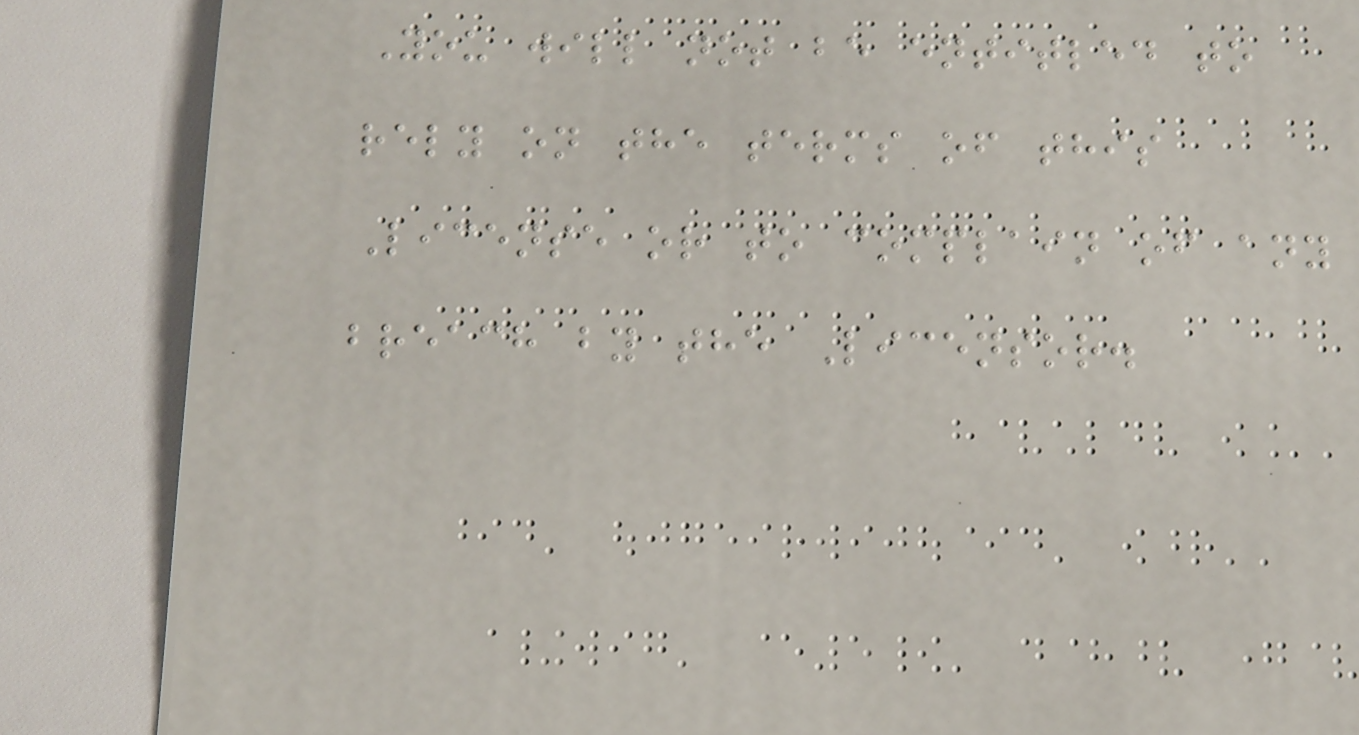You will not be entitled to
rely on the terms of this
License or to complain of any
breach by the Licensor.
